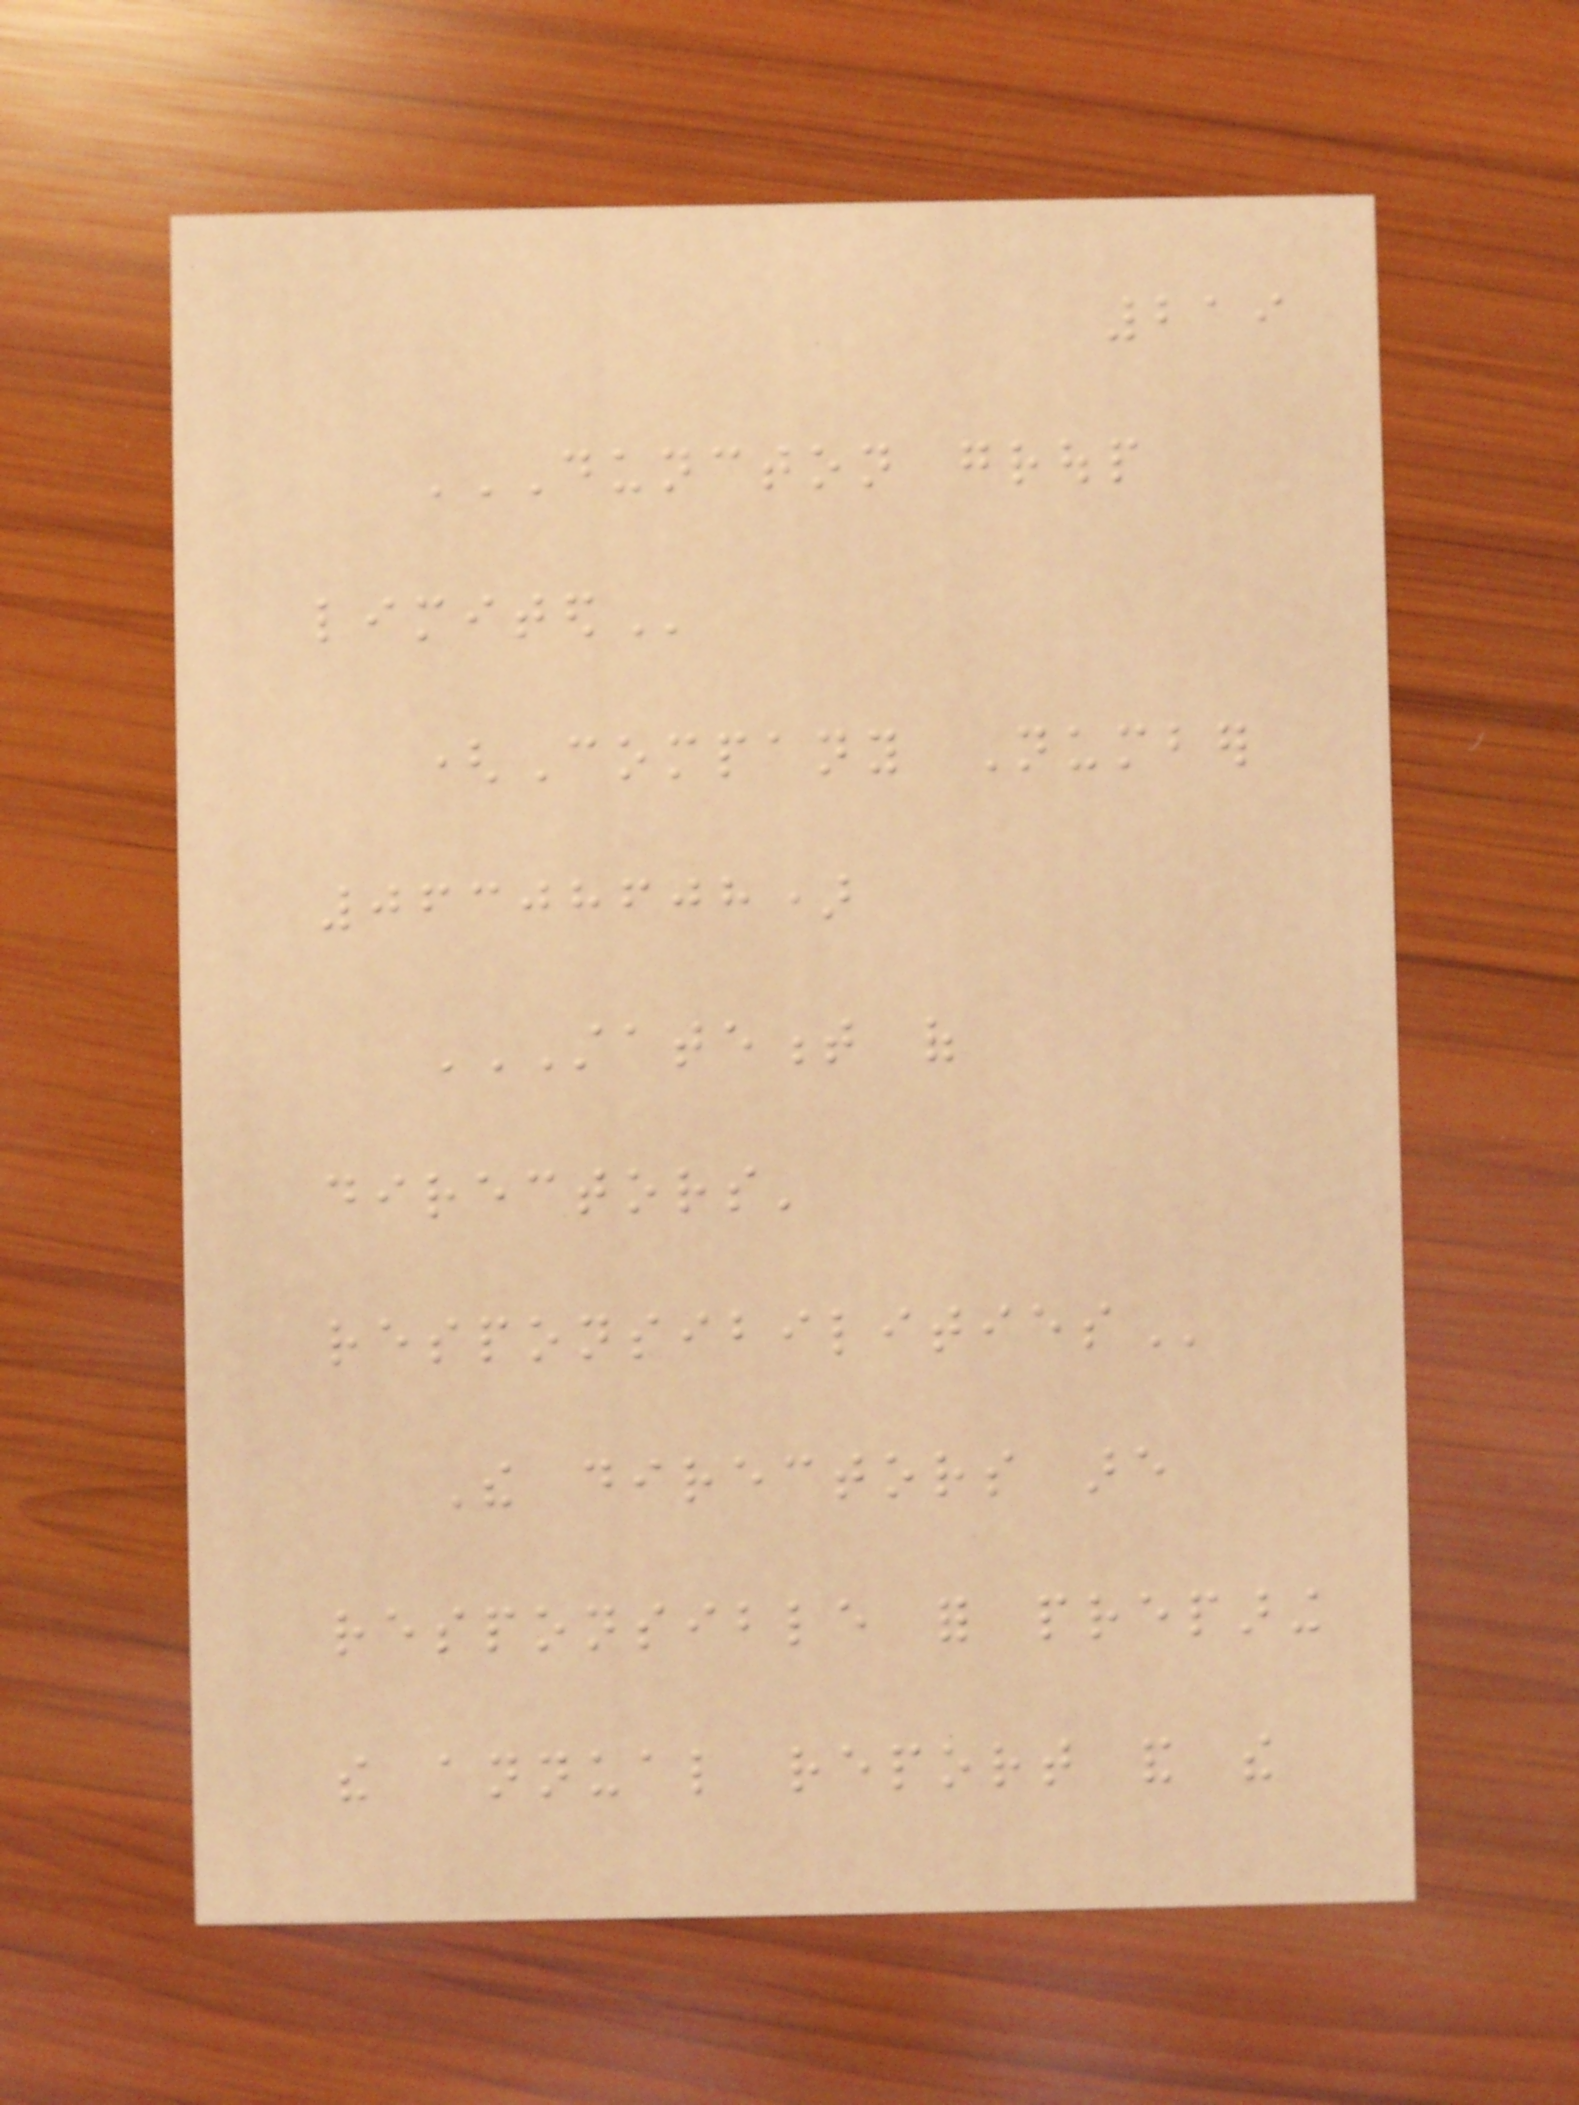219
DUNCTON GROUP
LIMITED
(Company Number
06308608)
STATEMENT OF
DIRECTORS'
RESPONSIBILITIES
The directors are
responsible for preparing
the annual report and the
